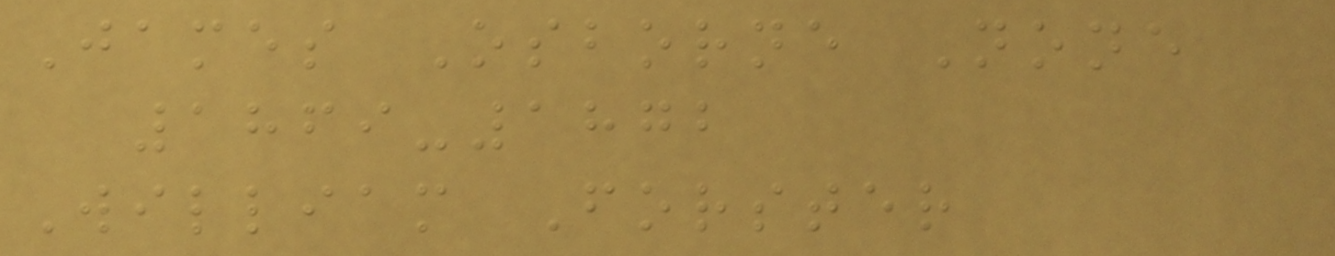James Osborne None
1869-1872
William Forster
